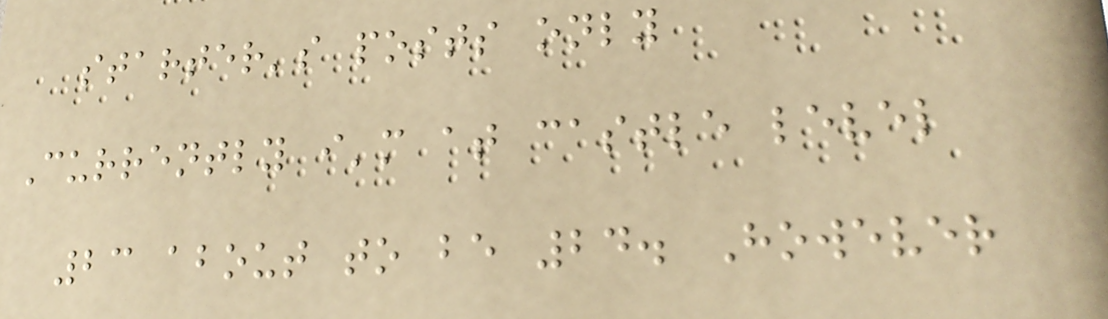starter's posts only
Currently i'm at castle level
23 about to be 24. However
